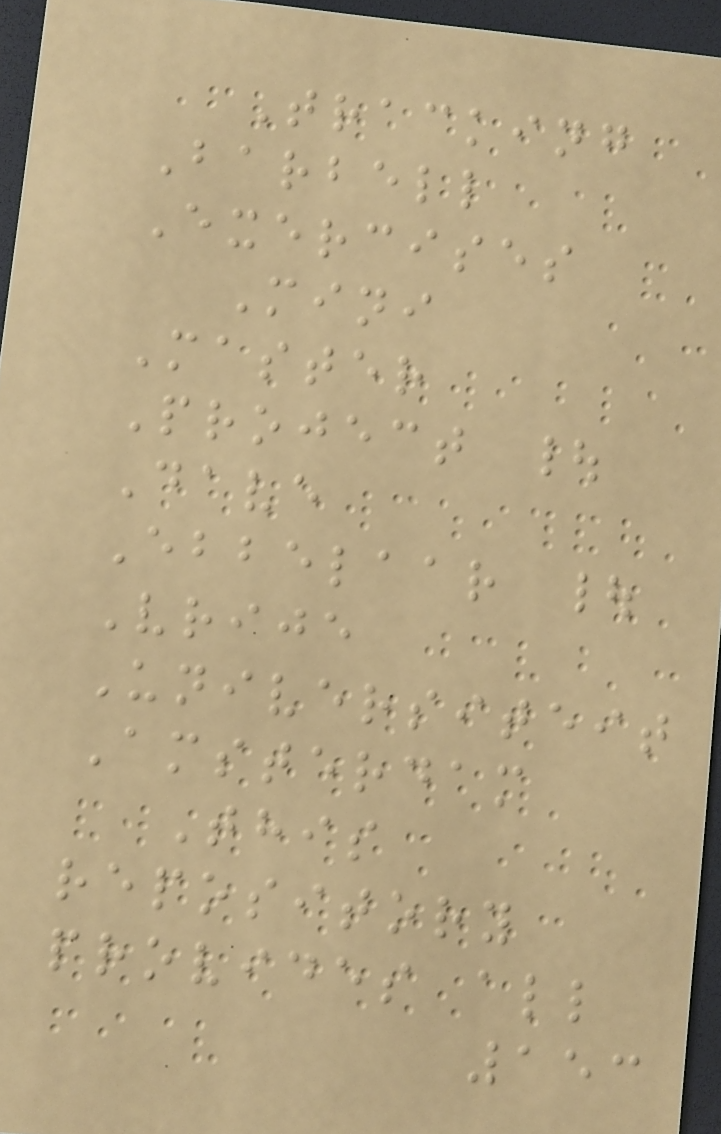Tracking
Barbell
Exercises
Mini
Master
Project |
Dave
Ebbelaar |
Vrije
Universiteit
Amsterdam
This
repository
provides all
153
